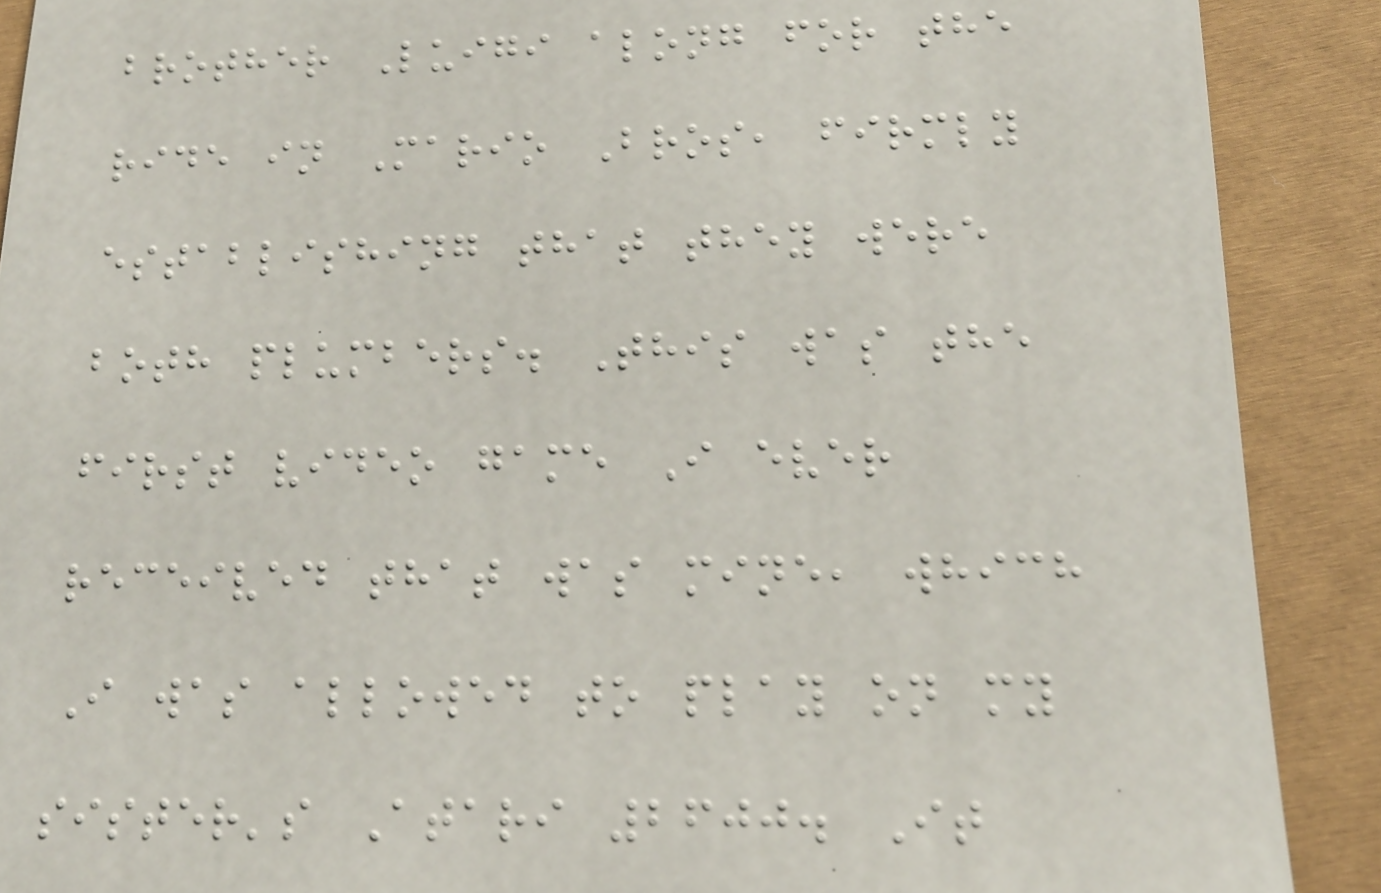brother Luigi along for the
ride in Mario Bros, firmly
establishing that they were
both plumbers. This was the
first video game I ever
received that was mine, which
I was allowed to play on my
sister's Atari 2600. It
